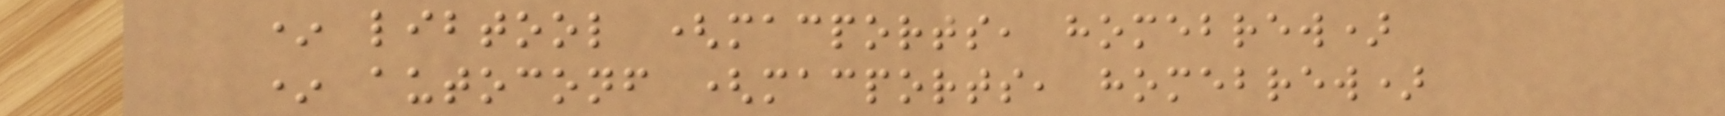* libtool (macports, homebrew)
* autoconf (macports, homebrew)
